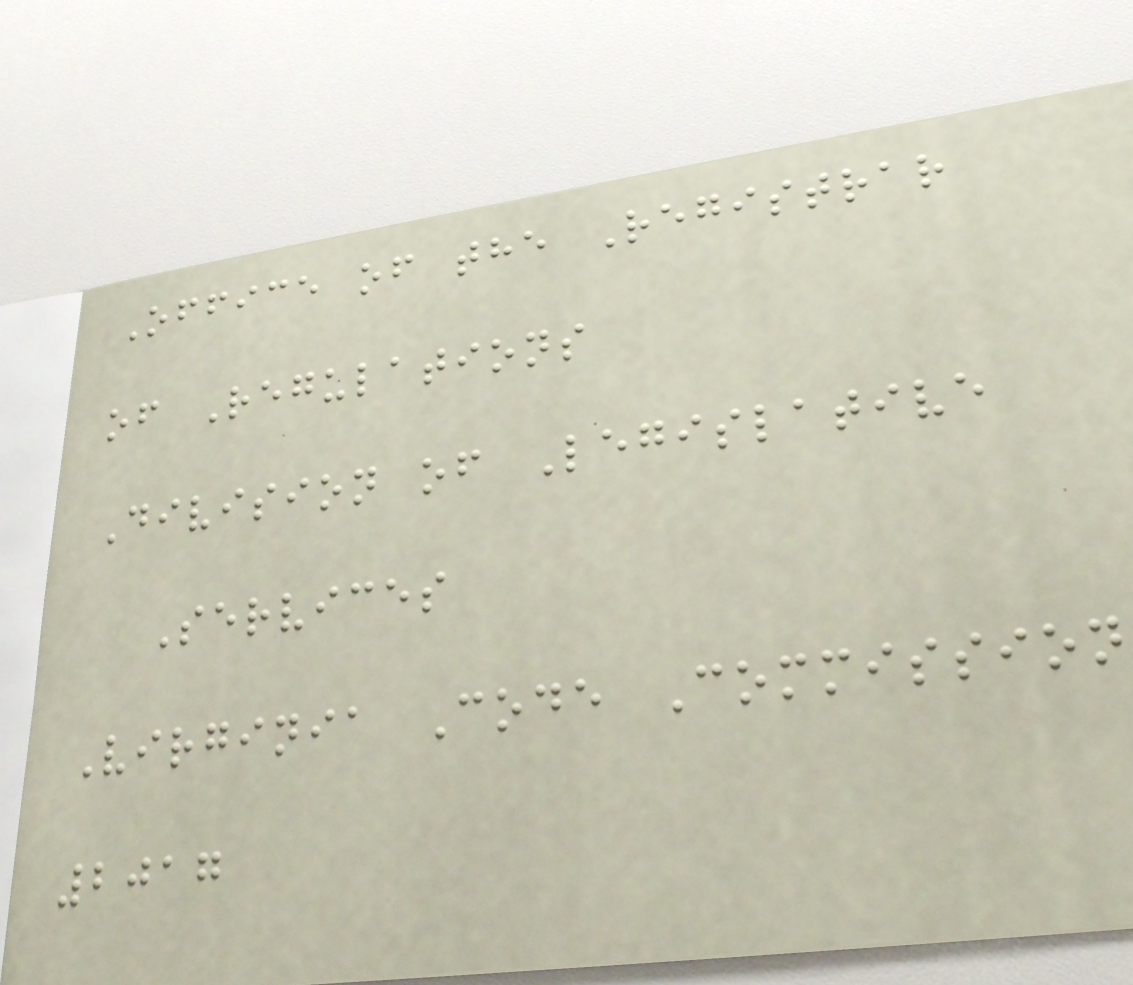Office of the Registrar
of Regulations
Division of Legislative
Services
Virginia Code Commission
2017
